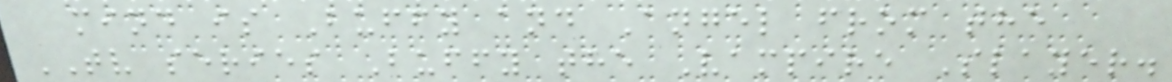mind is Buffy and Angel from the
TV series Buffy the Vampire Slayer.
